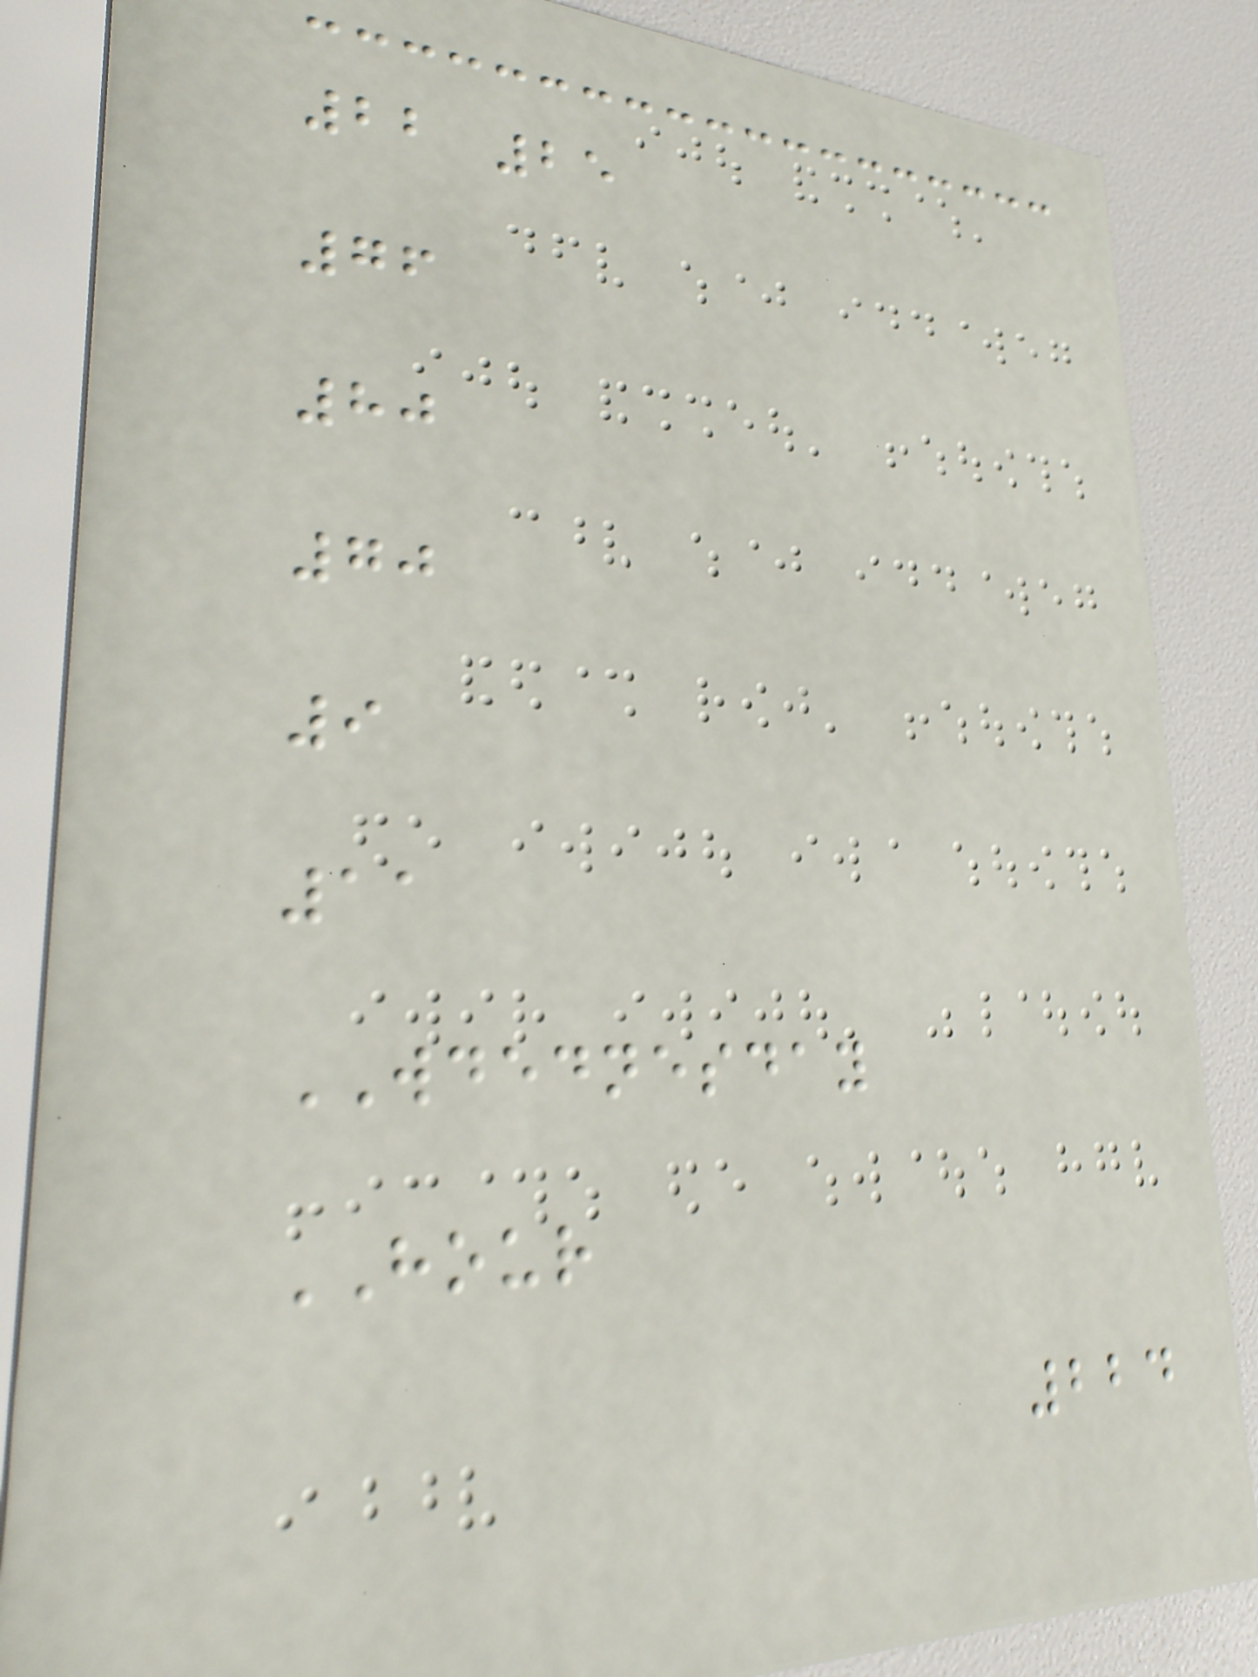22 25
76
80
70
9
11
WDEDNESDAY
HOUR
224
